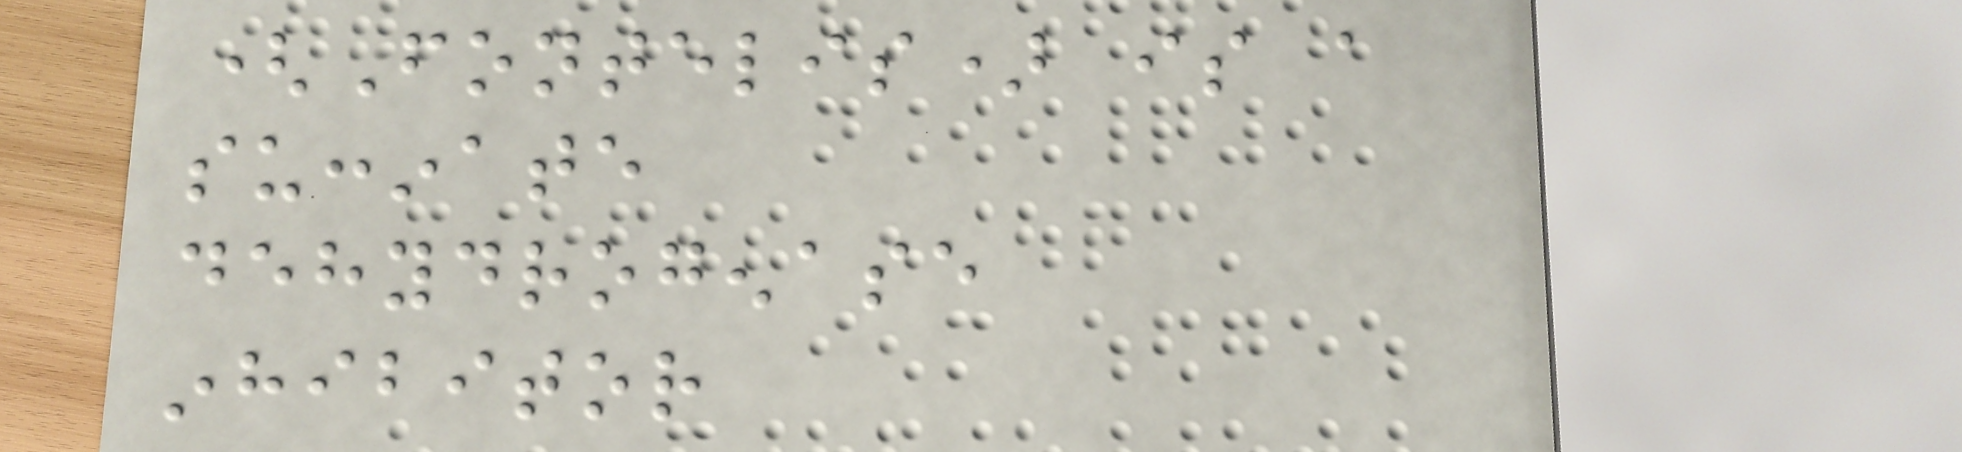(Fontelis) is a
succinate
dehydrogenase
inhibitor
